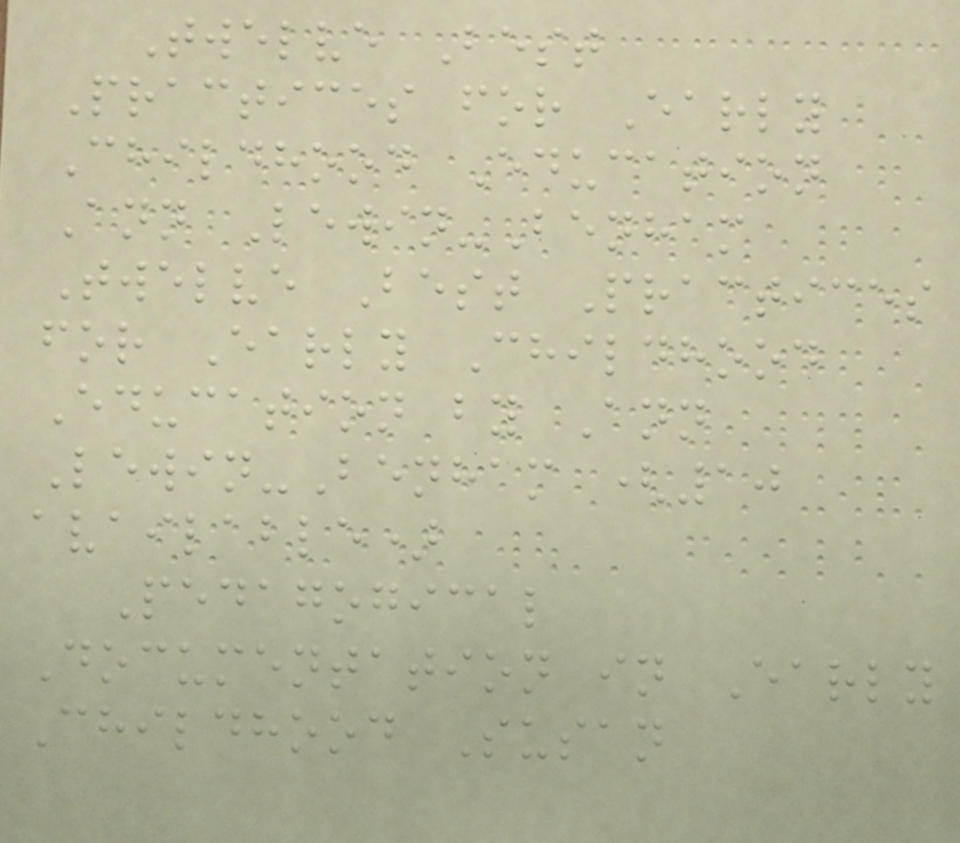Twelve Best
Practices for Early
Childhood Education
Ann Lewin-Benham
Twelve Best Practices
for Early Childhood
Education by Ann
Lewin-Benham (10
available)
Pedagogical
Documentation in Early
Childhood Susan
